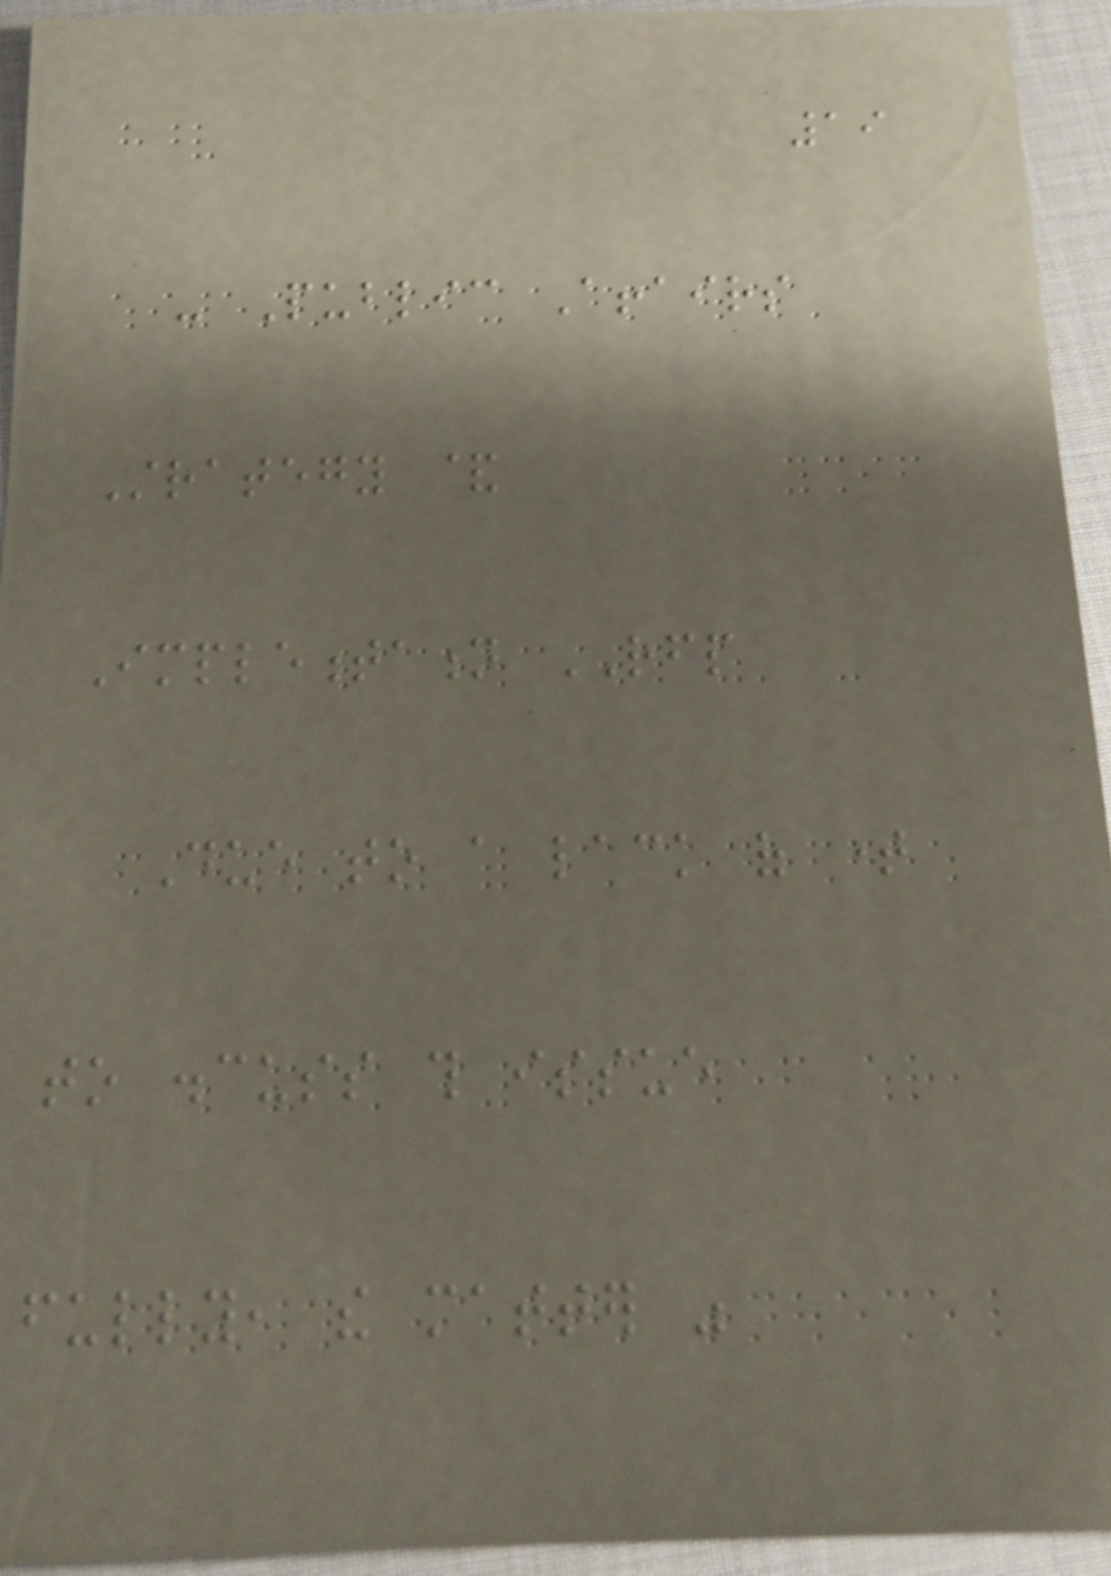19
- Public Affairs
Strategy &
Implementation RFP
Due to a lack of time
to discuss this issue
fully, the matter was
